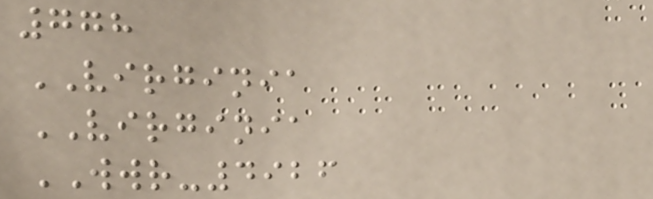778
VIRGINIA
VIRGINIA
WWR-4926
